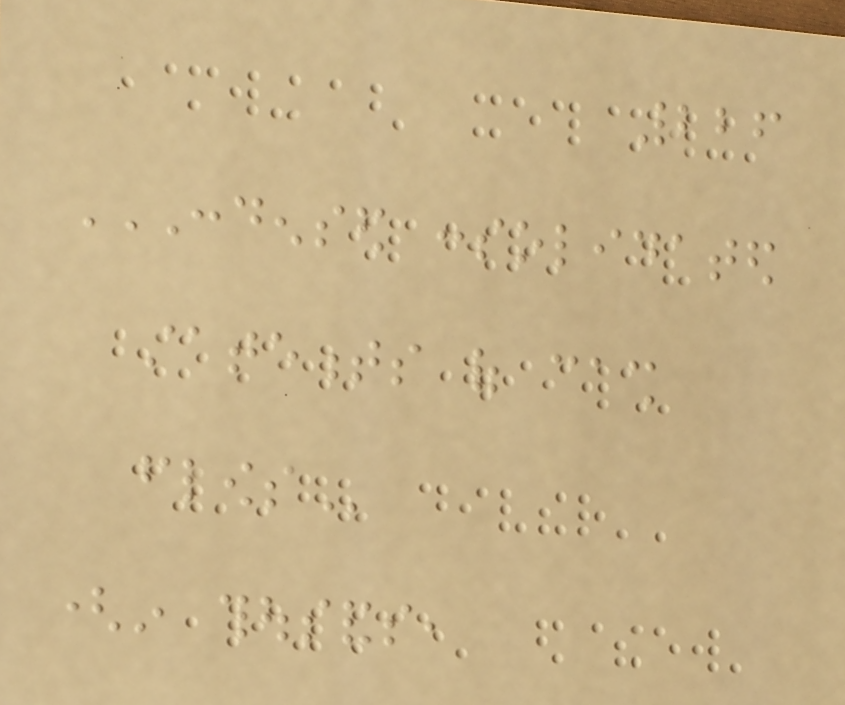226
CONDENSED CONSOLIDATED
STATEMENTS OF CASH
FLOWS
(in thousands,
